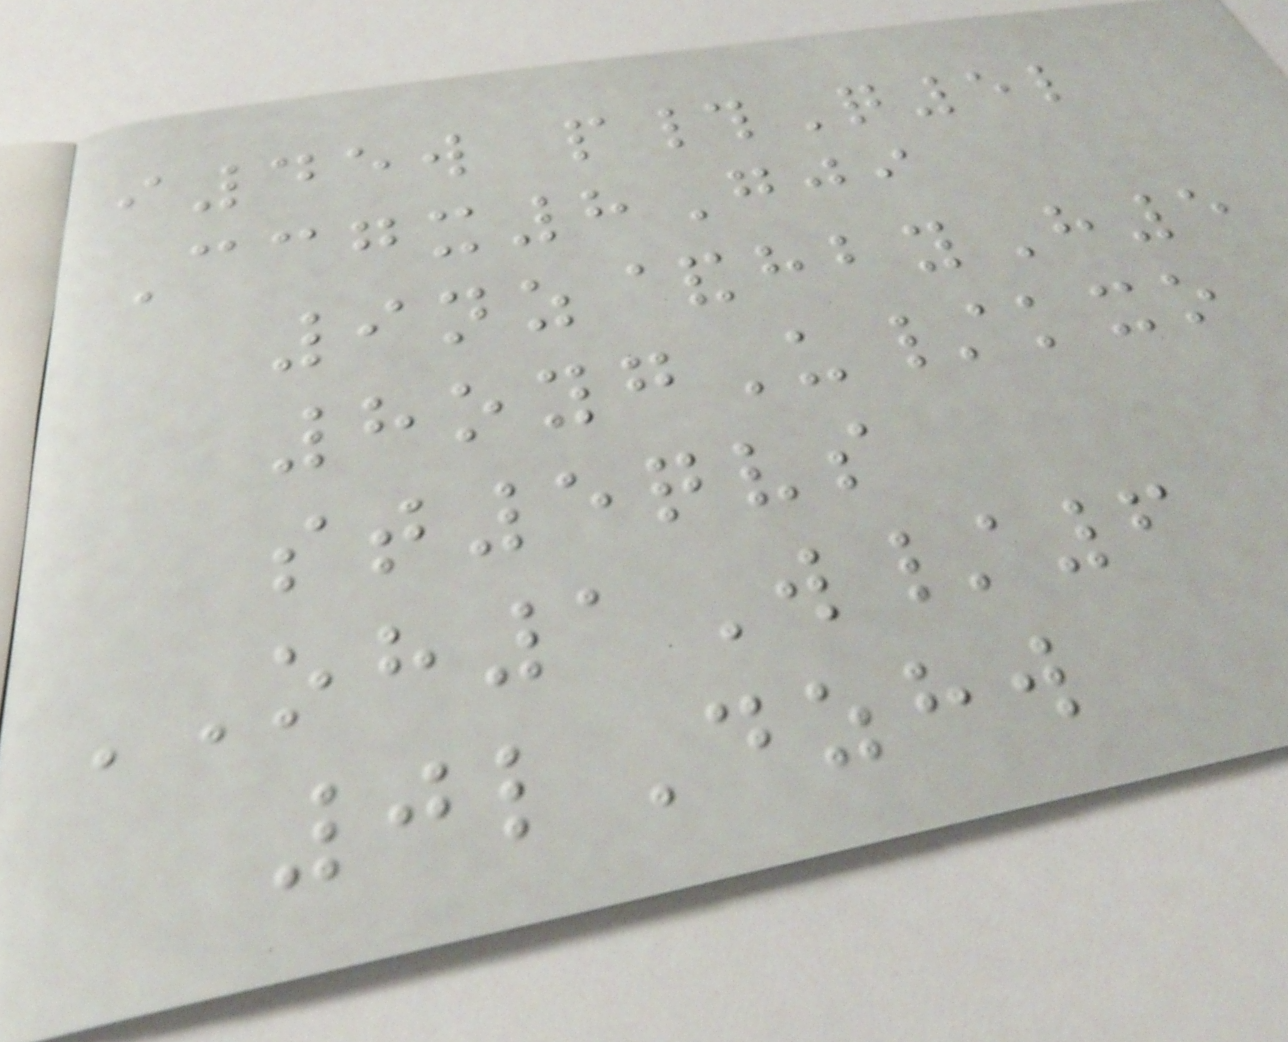i45w p#Q5l
Ccgx8Gji
9nz&hbyH5
8oygU/kxo
st5qvs
OH1W/6
0lDzhw
